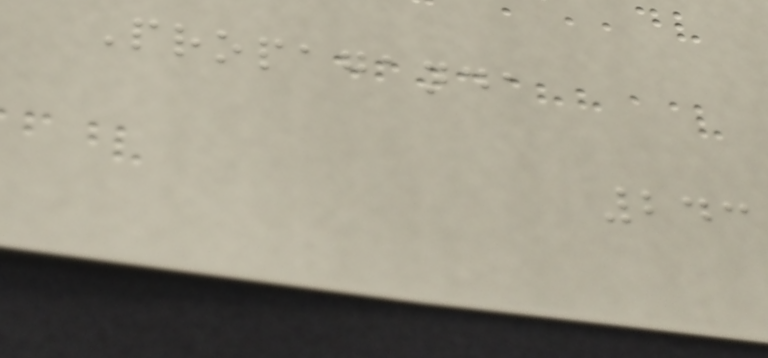Propaganda
243
